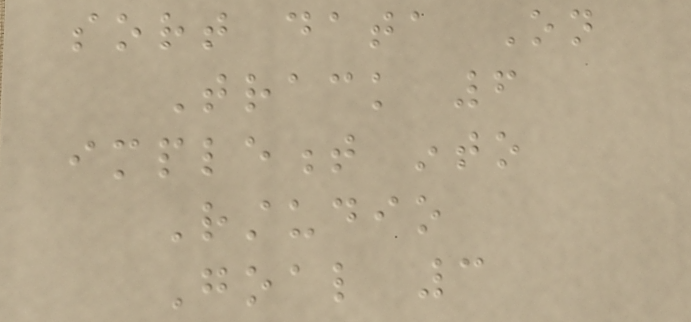sort data On
Track 6
implement into
Rstudio
Goal 3
